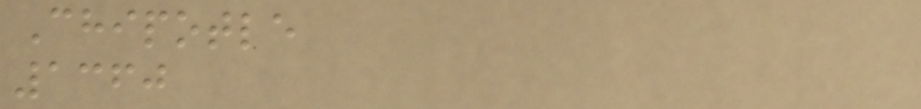Chipotle
1360
